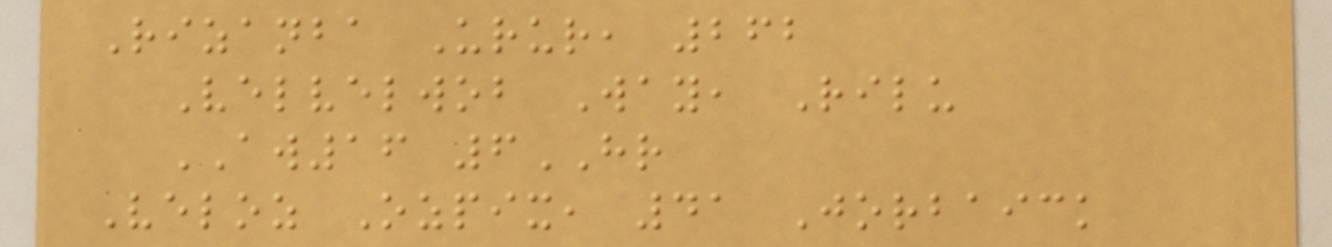Rizanba Urur, 262
Velvelwob Way, Rilu
AW16 6HR
Veloz Ozpix, 41 Jorbaick
